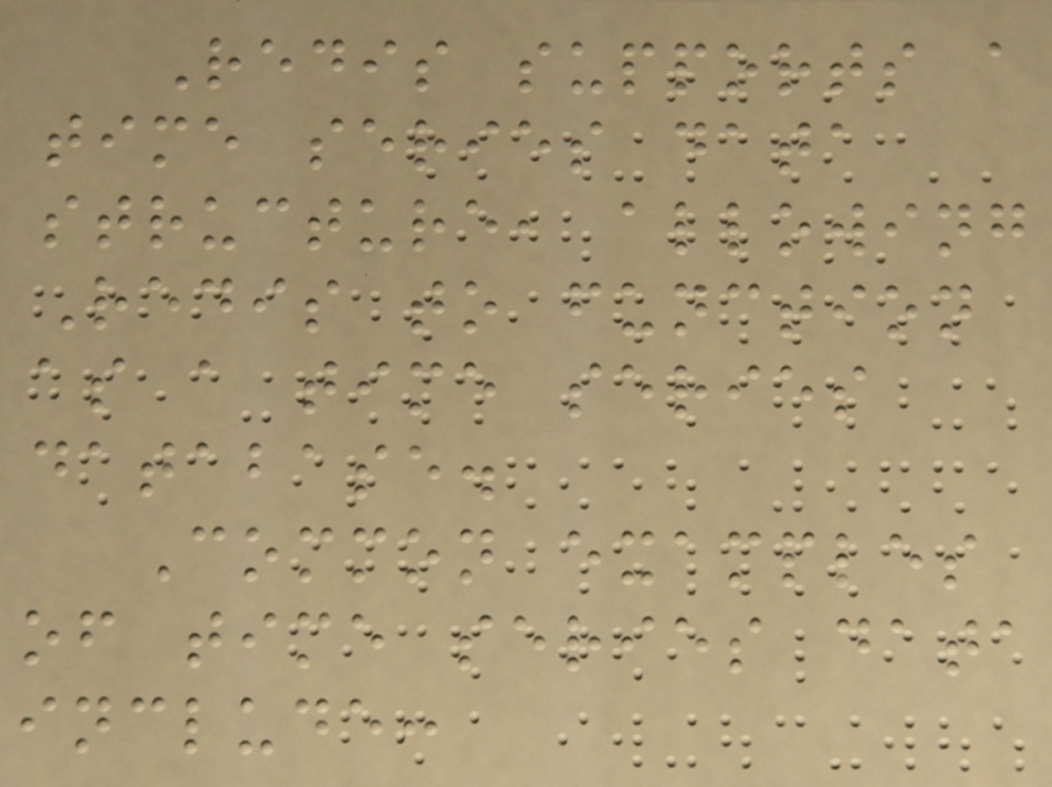Redis supports a
time series data
structure, allowing
Redis to function
as a time series
database.
Common examples
of time series data
include:
